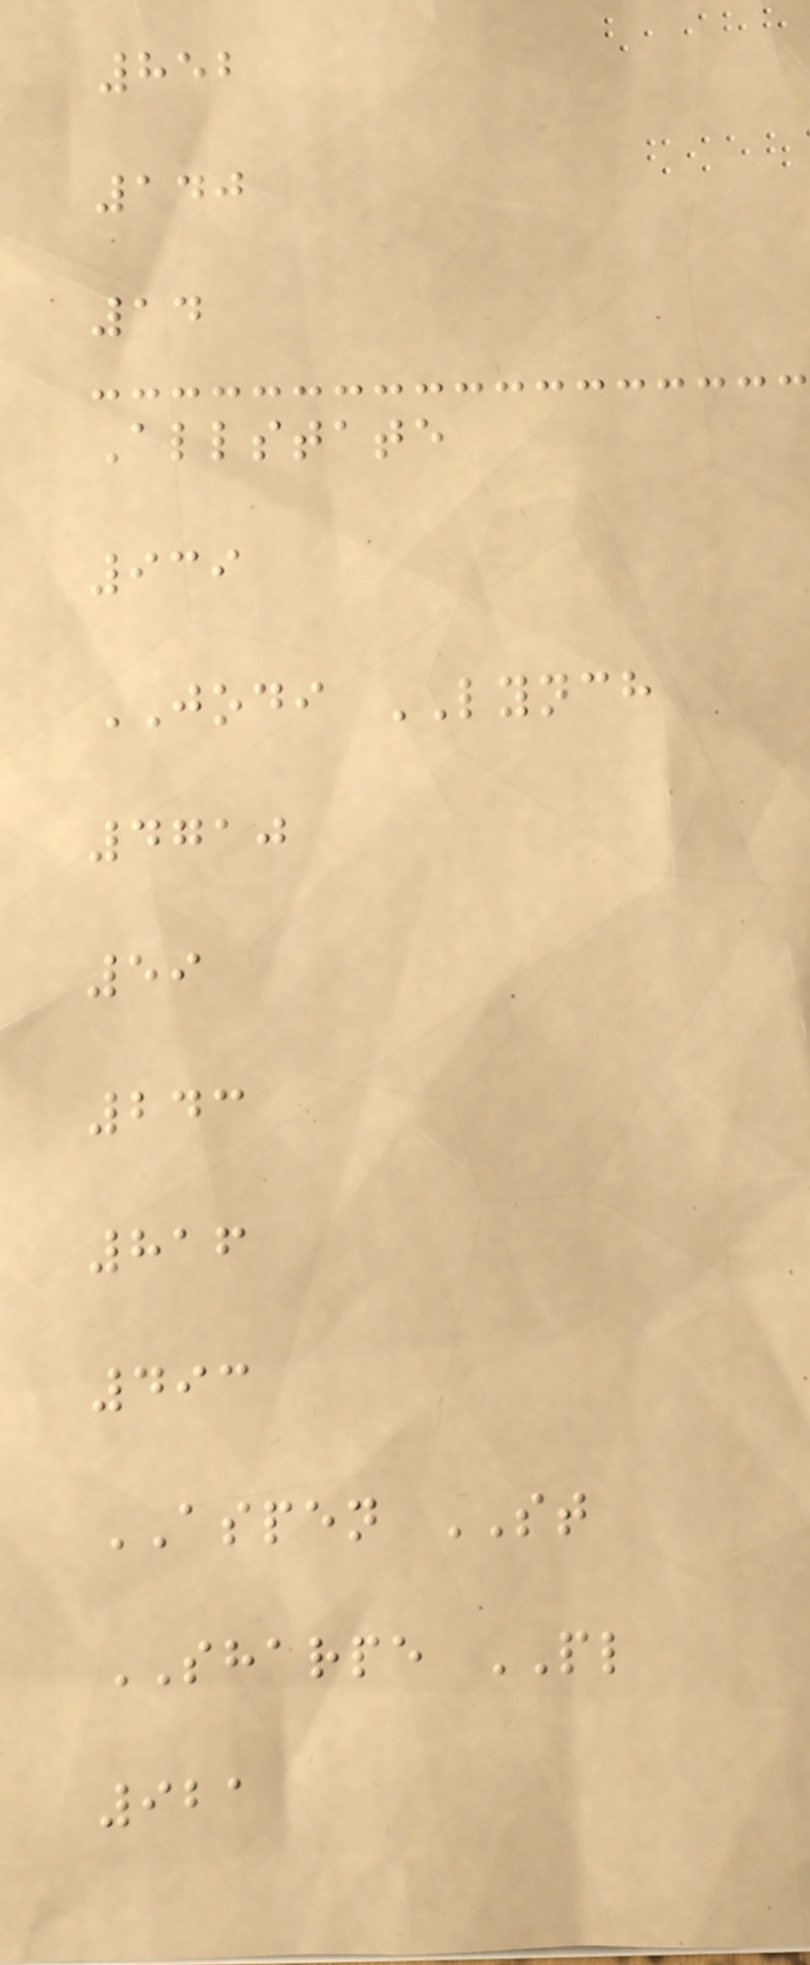852
140
14
Allstate
939
JODI LYNCH
4710
59
243
816
493
ASPEN ST
SHARPE PL
921
